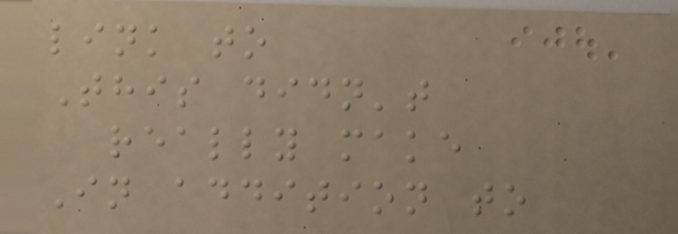link to
This didn't
really make
In addition to
